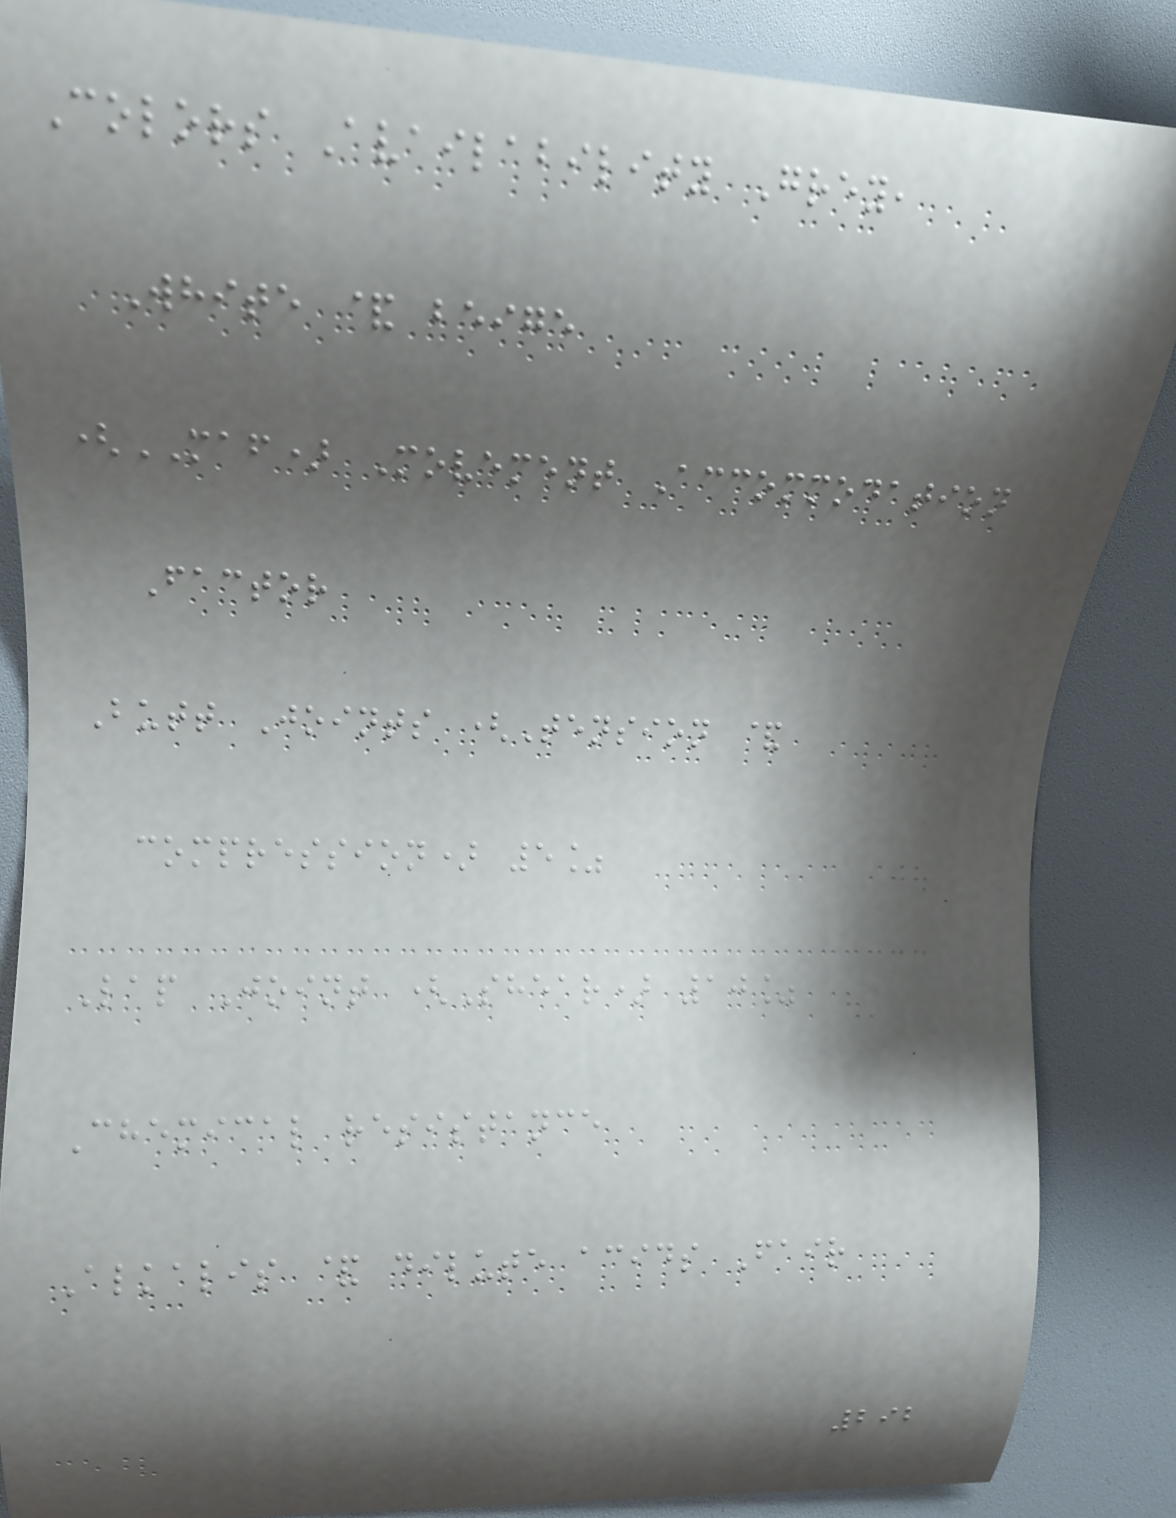Colors Availability Grey,
White & beige
(MAF) Movement Accommodation
Factor
Butt Joints (Tension &
compression) 5%
Lap Joint (Shear) 10%
Chemical resistance
Alkalis & dilute acids Fair
292
